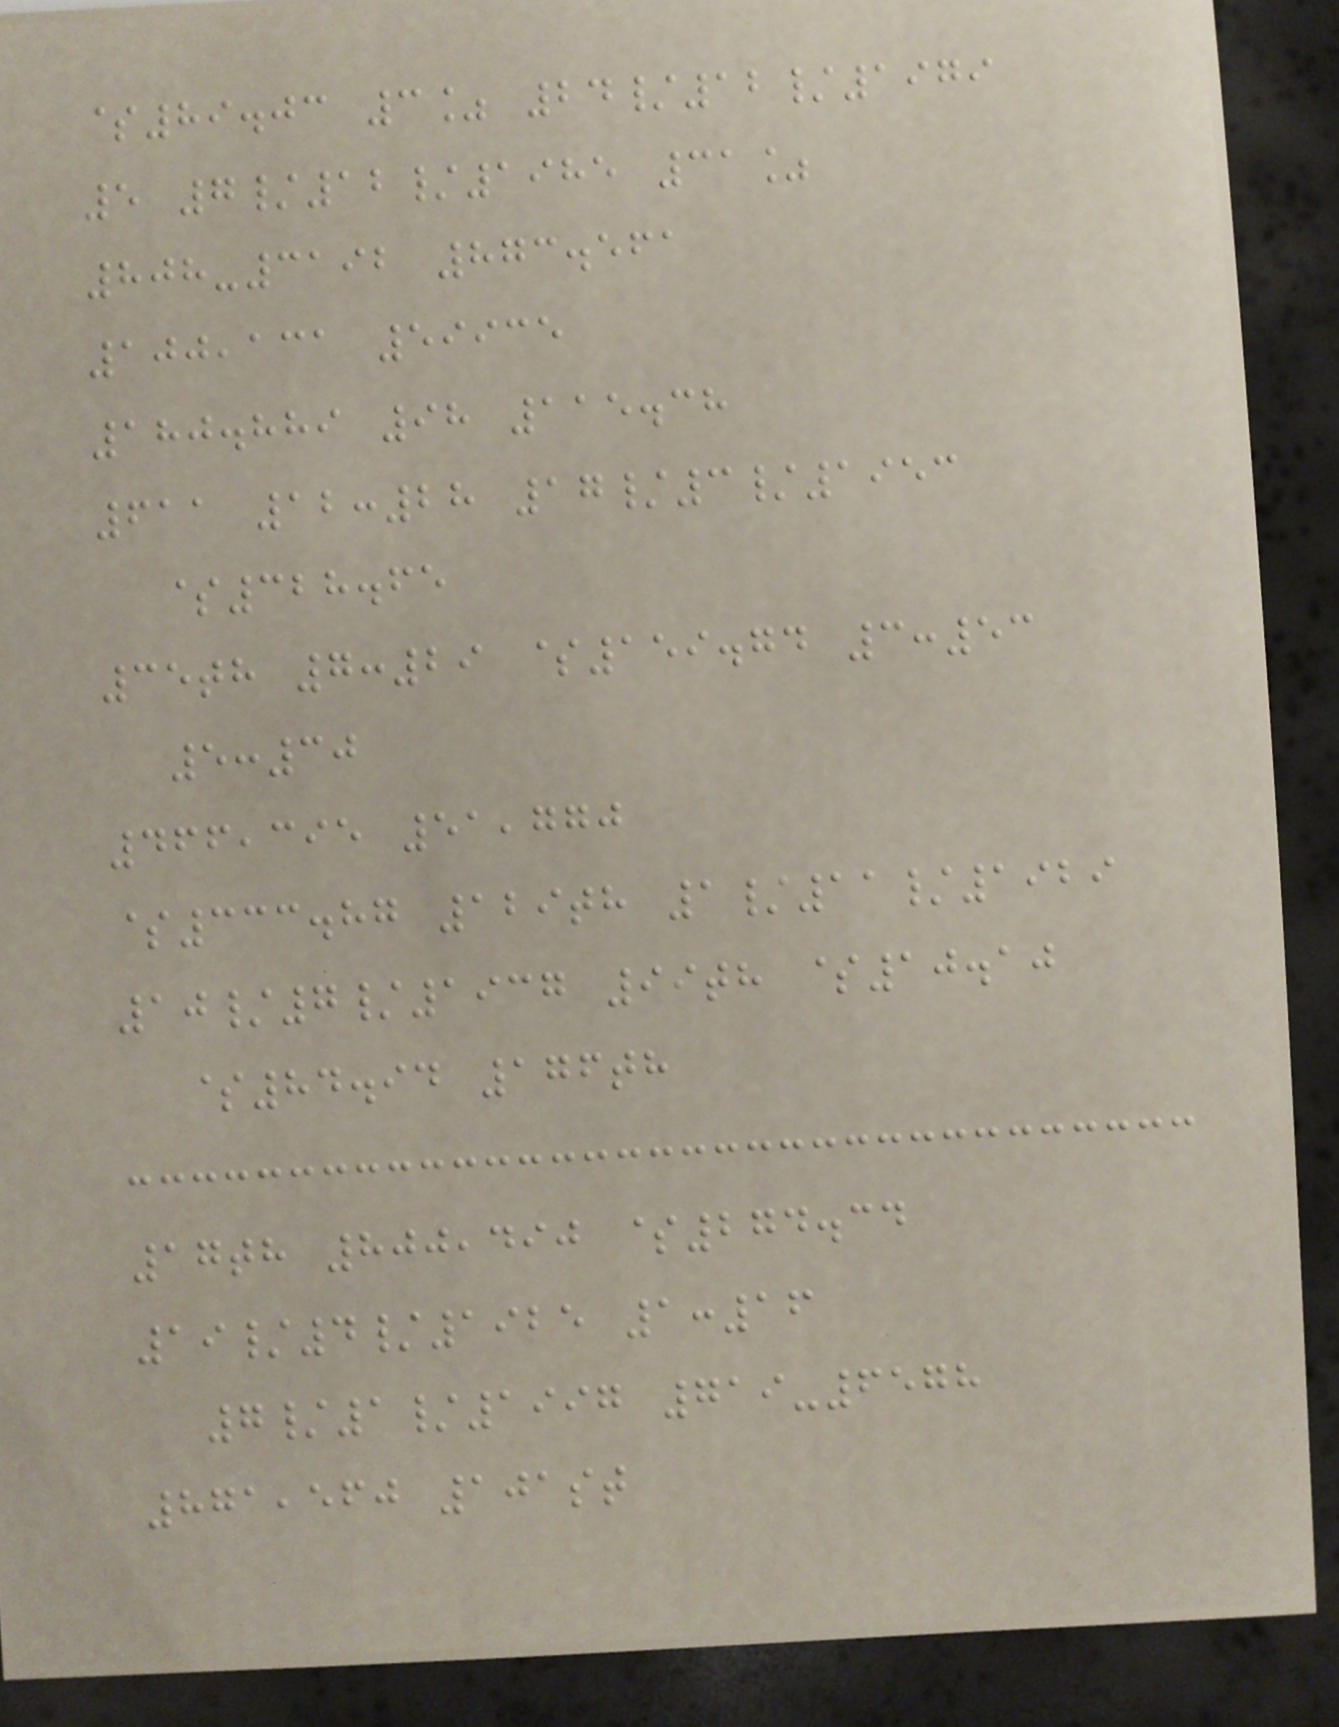$89.03 3% 24/12/1979
5 7/12/1985 31%
808-3192 873.561
100,131 59935
180.889 98 115.38
611 12:28 17/3/1953
$328.65
35th 7:29 $159.74 3:53
5:30
466,395 51,770
$333.87 129th 1/11/1929
10/7/1937 99th $10.10
$84.94 176th
17th 800,490 $274.34
19/4/1925 1:16
7/1/1997 719-6578
871,560 101st
